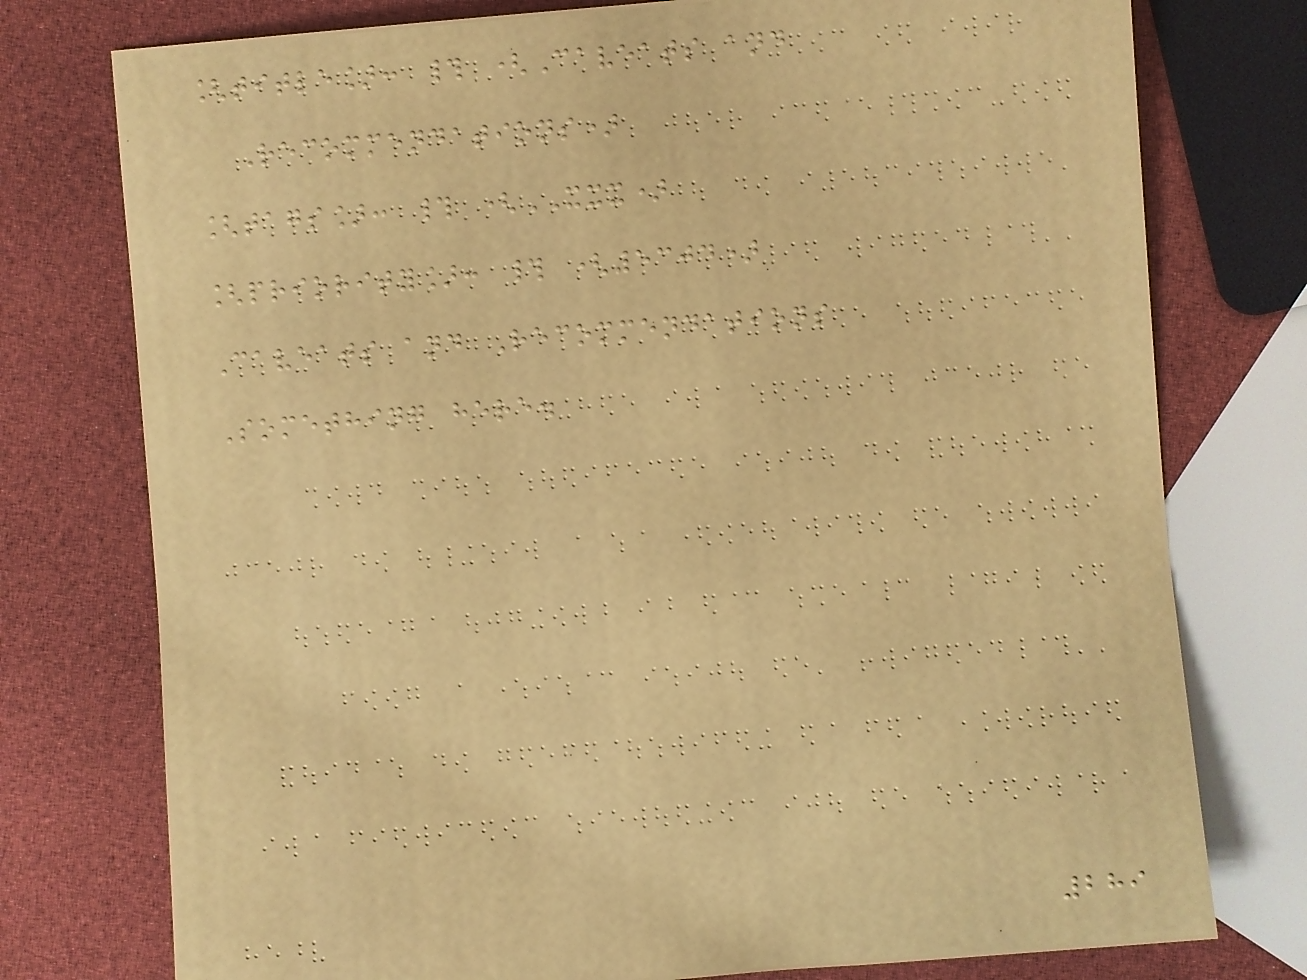[title]: # (Caveats and
Recommendations)
[tags]: # (XXX)
[priority]: # (5304)
Caveats and Recommendations
Something here.
289
